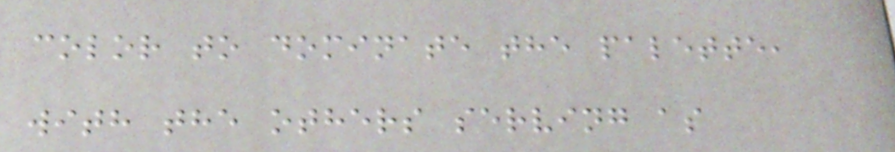color to dominate the palette,
with the others serving as
